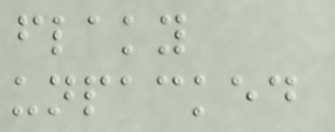flaky
unpacked
